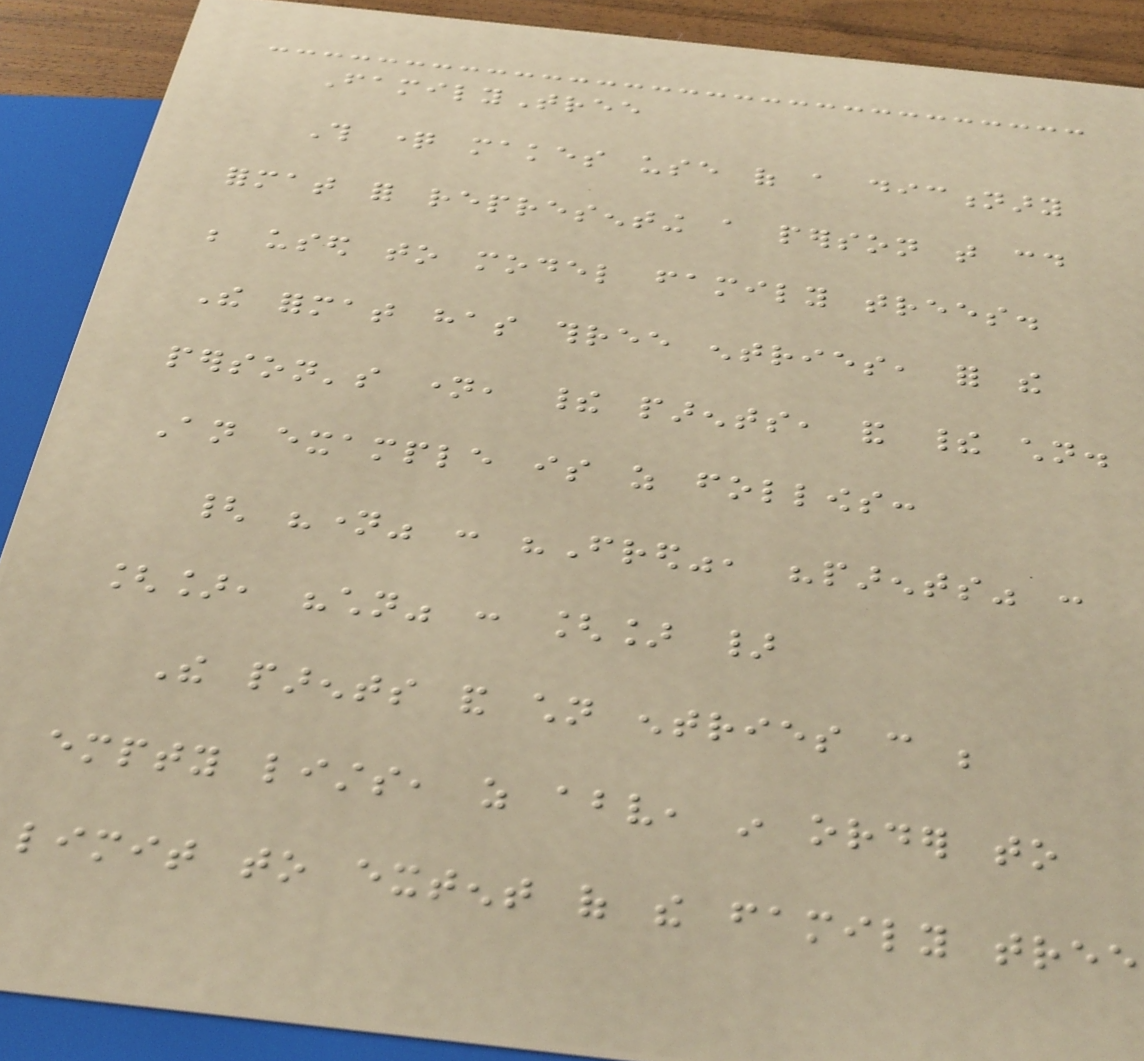FamilyTree
This question makes use of a dictionary
format for representing a person that could
be used to model family trees.
The format has three entries, for the
person's name, their parents, and their children.
An example is as follows:
{ "name" : "Fred", "parents" :
[], "children" : [] }
The parents and children entries can be
empty lists, as above, in order to
limit to extent of the family tree
